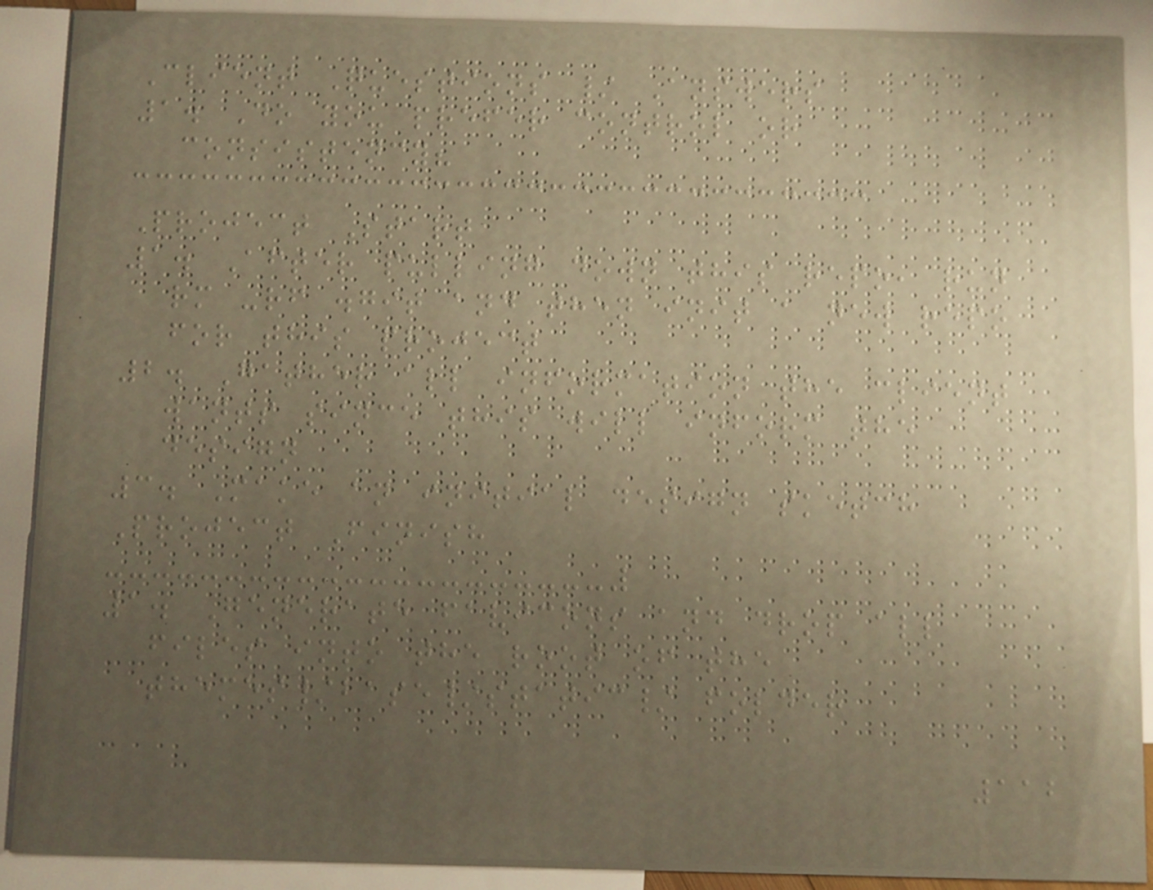Client Questions / Answers
1. Do you prefer control or
consistency?
Project Start
1. After pulling down this repo, run
rm -rf .git and then init a new repo
for this project
2. Gather all information the client
wants since this will inform the
design
3. Make an initial design sketch
Project Finish
1. Generate favicons and drop all
files into the root of the
themes/base/static/ folder
112
